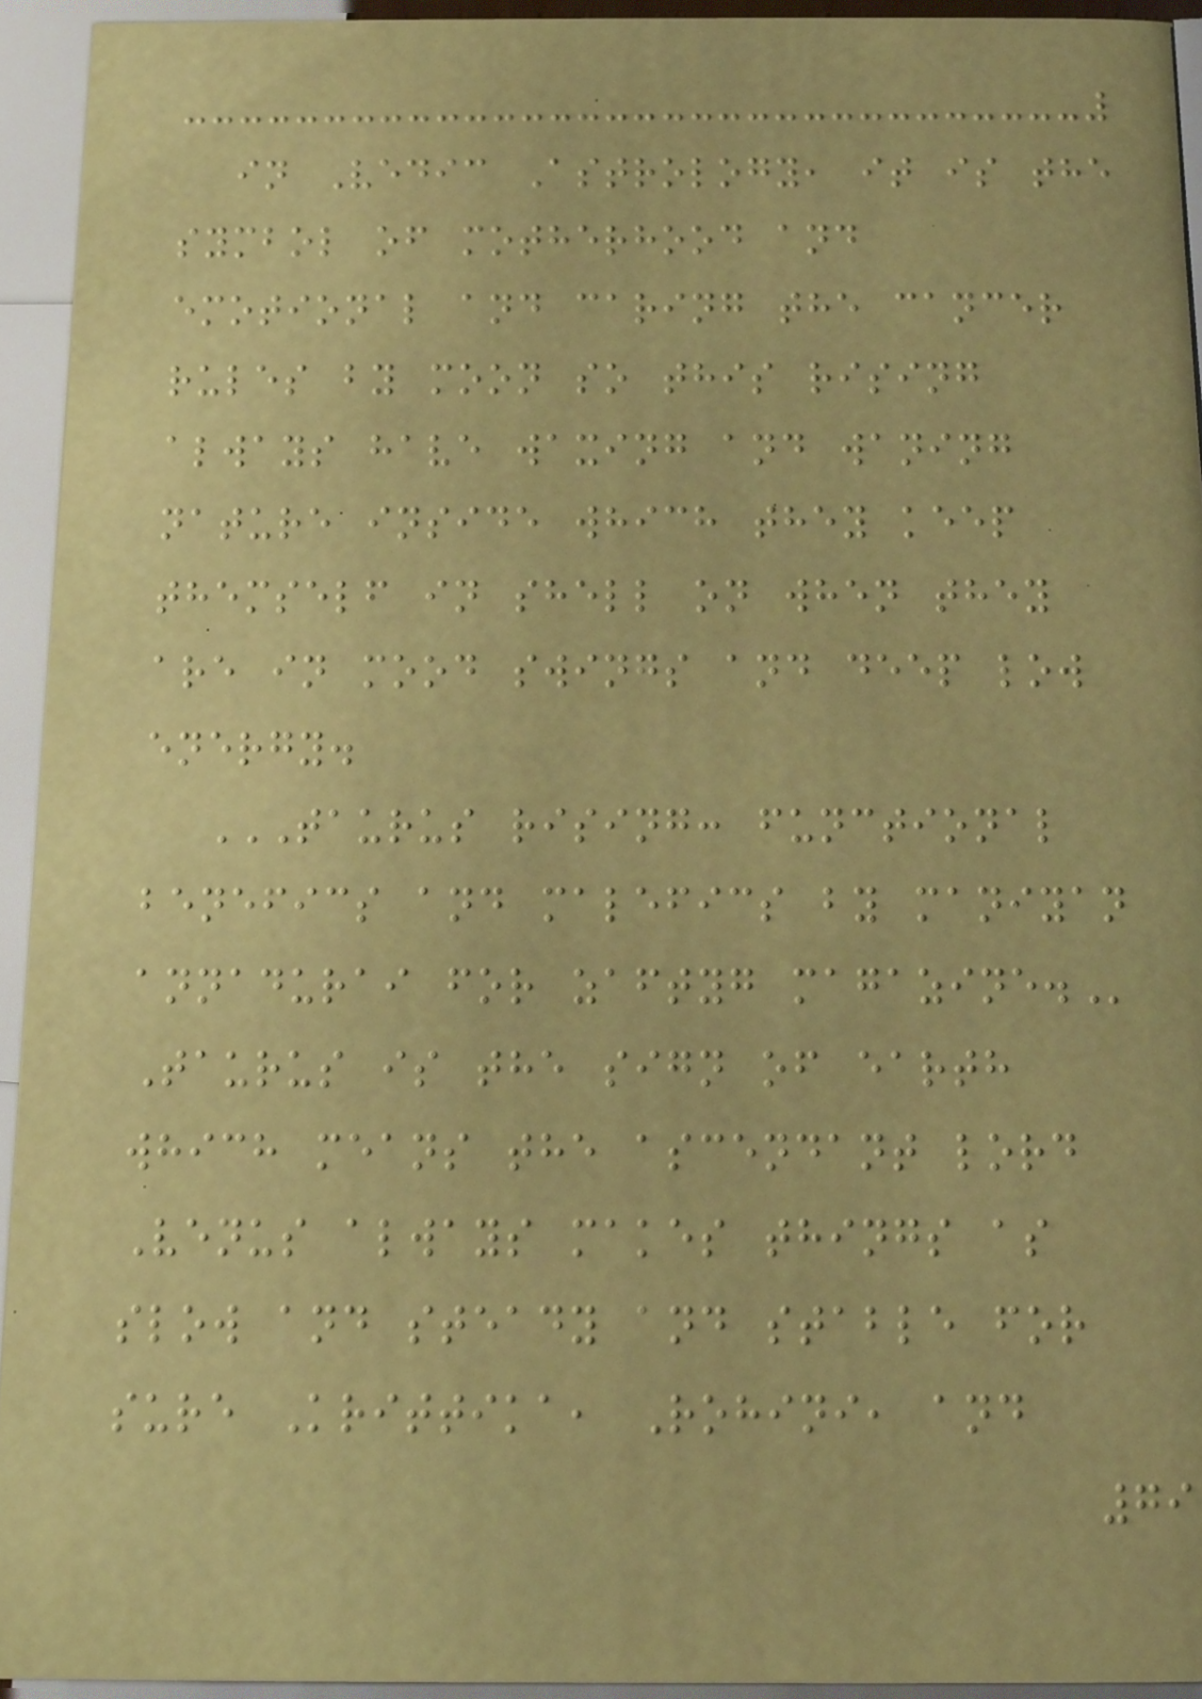in Vedic Astrology, it is the
symbol of motherhood and
emotional and caring the cancer
rules by moon so this rising
always have waxing and waning
nature inside which they keep
themself in shell on when they
are in mood swings and deep low
energy.
TAURUS RISING: FUNCTIONAL
BENEFICS AND MALEFICS BY MANIYAN
ANNADURAI FOR ZAFTYG MAGAZINE.
Taurus is the sign of earth
which means the ascendant lord
Venus always makes things as
slow and steady and stable for
sure Krittika, Rohini, and
79
